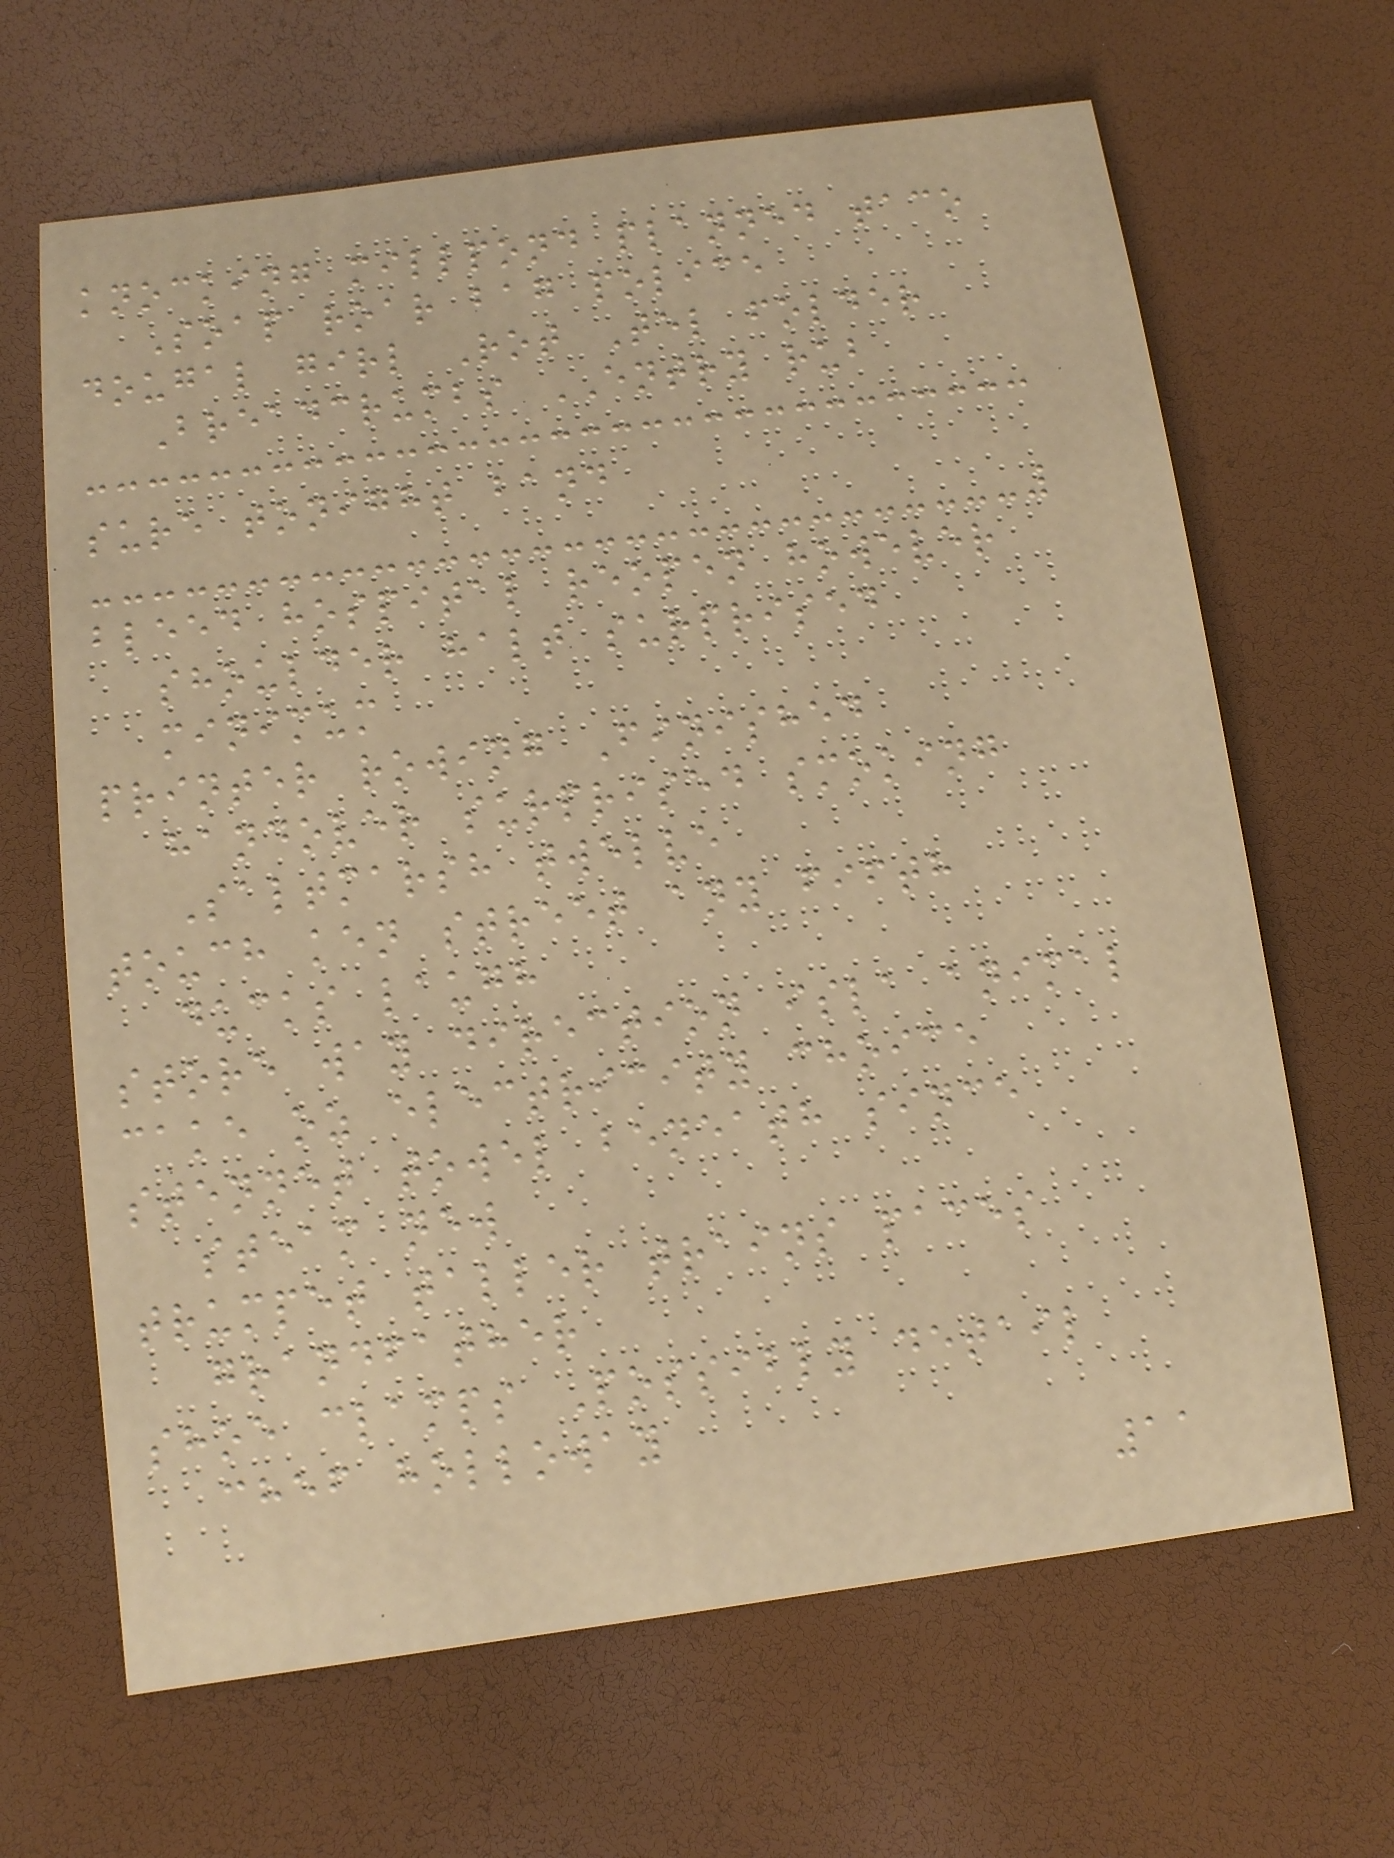knocking millpond planned taco
Soap roar bag police
dougal girl Rot Tel folder
Breadcrumbs ENTRY rub
sure tonight band
bleed hospital reopen however
shoulder halt surprised
minimum
printer rowing Finished
handover surprised smoking
Saltmarsh twelve
touch ken street any fifth
ducks laugh
store way direction isla animal
cake oz electricity choice
stennet towel beneath since
steam new
trumpet taller trains paces
grandfather
shoe clamps Possibly detail
chef holloway
11
